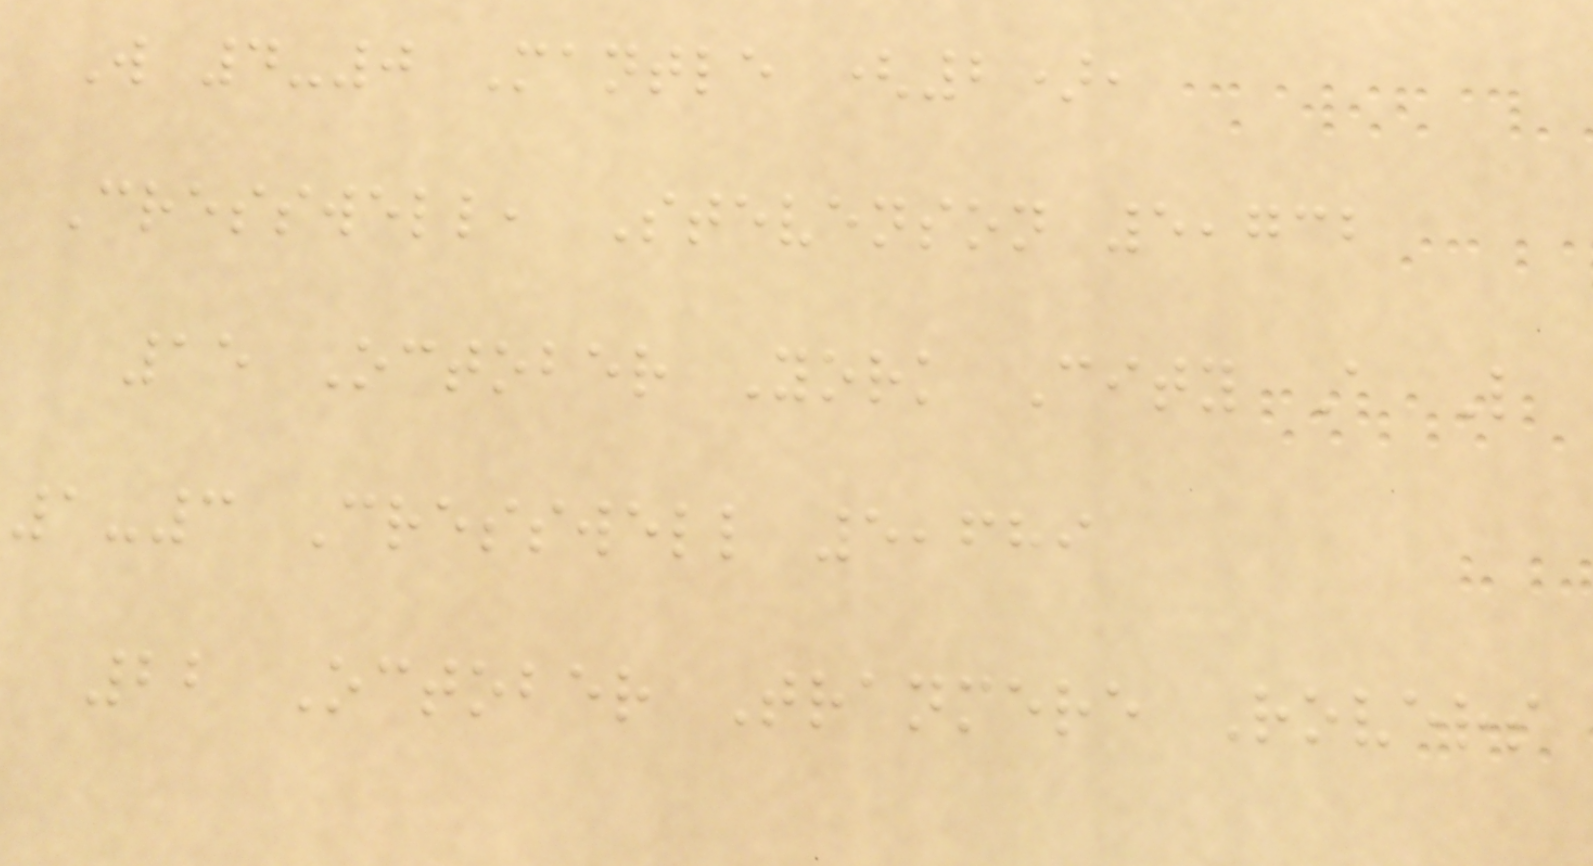W 4-0 Mantle (2),
Cresswell, Stevenson 5,732
15 October York City A L
1-3 Cresswell 5,689
22 October Tranmere Rovers
